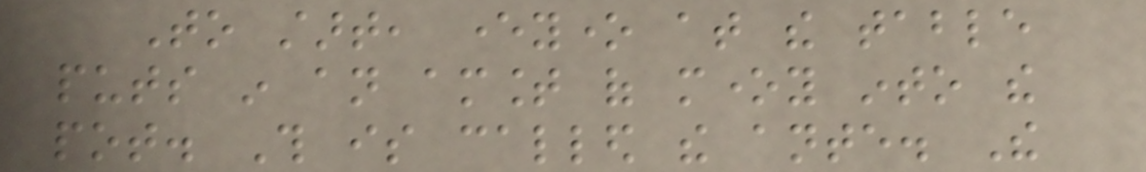To start, everyone at the table
puts in an amount of money into the
pot. This is called the ante. The
